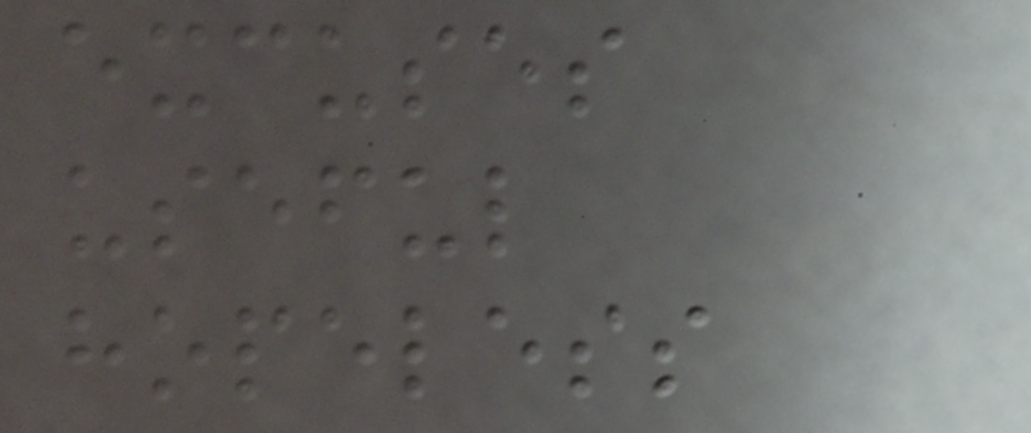excuses
useful
hopeless
